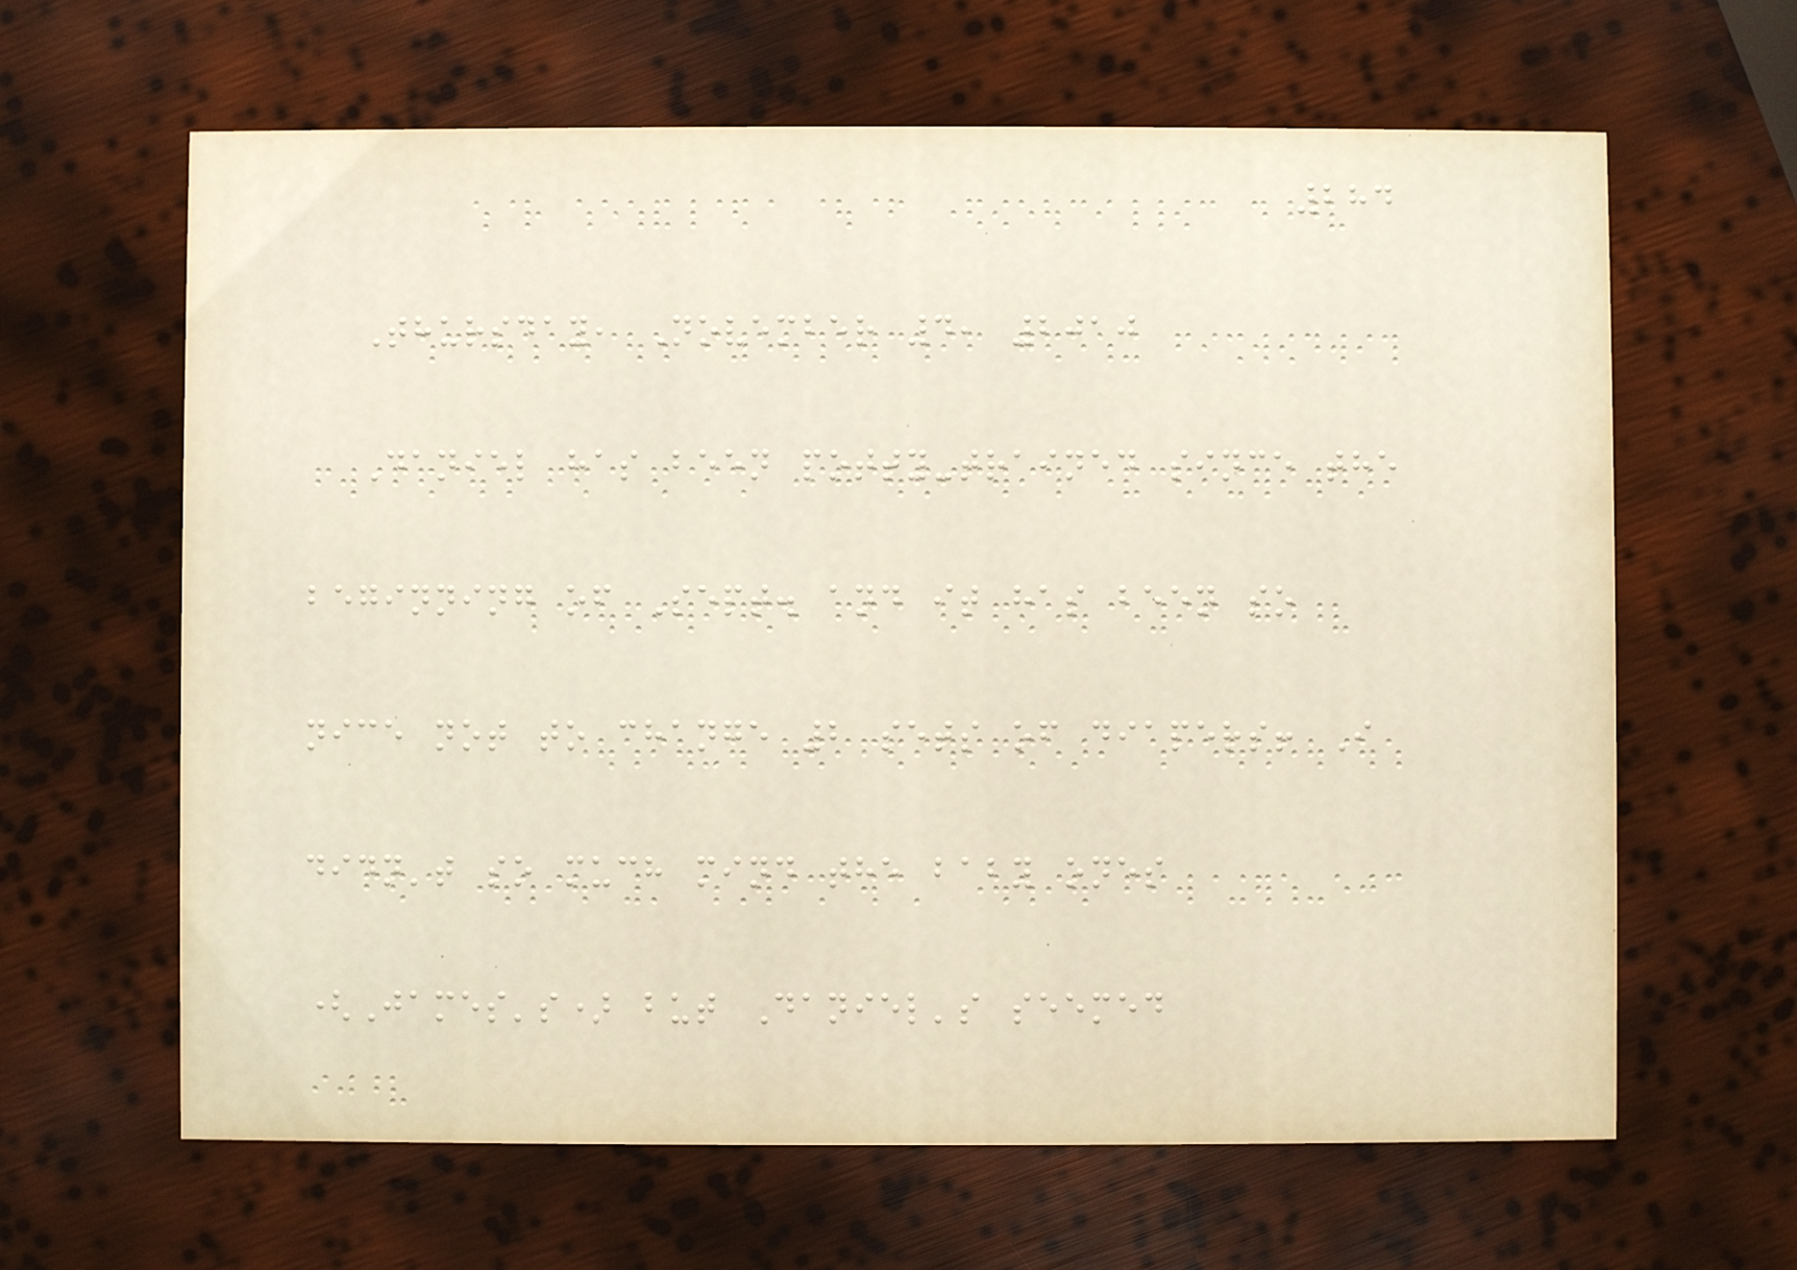284
Thursday, November 4, 2010
Daniel has been potty-trained since the
beginning of Sept. and it has been so
nice not to change 2 sets of diapers! I
didn't so much mind the baby ones
(James's) but Daniel's seemed
